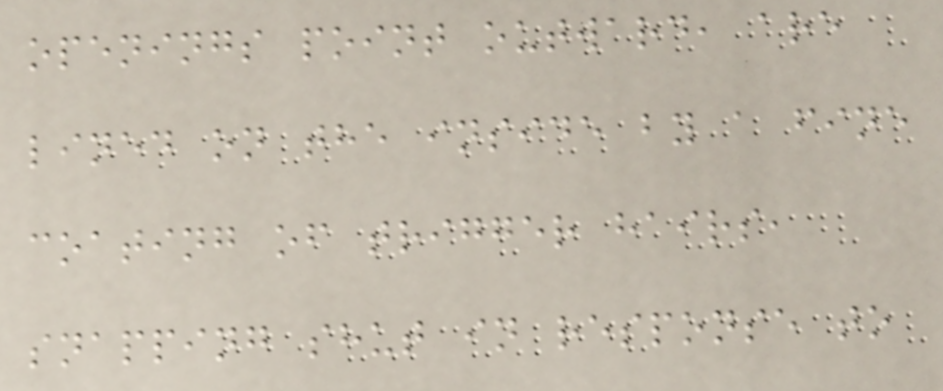openings point outward, are
lined on the inside by a fine
coating of trigger hairs,
snapping shut in response to
